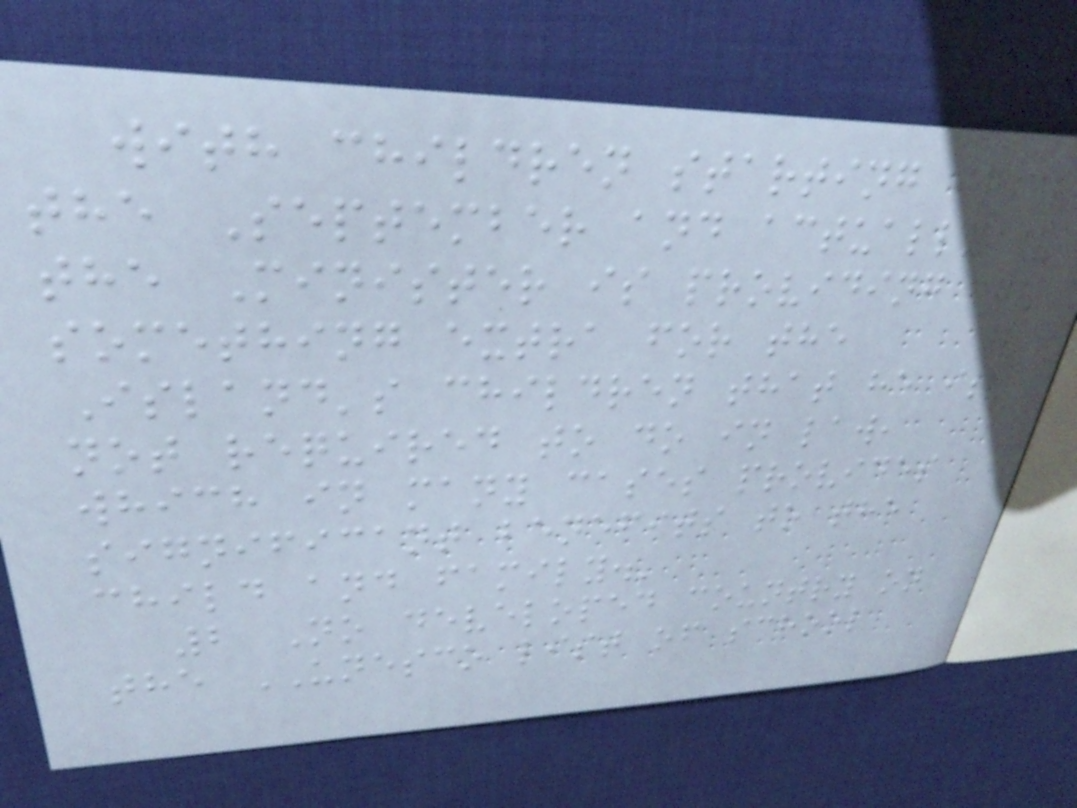with children starting in
the September and actually,
the Minister is providing
something extra for the
Island's children that he is
not required to do in law,
which in many cases provides
significant benefits to the
child and family.'
2 No developed country on
the UNESCO list of school
